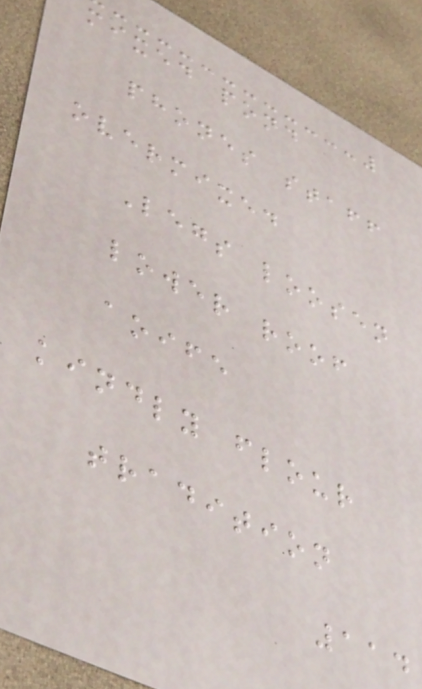mixed pond
phones staff
overmixed
Legs loosen
lower roof
aoife
kindly flour
tradition
114
